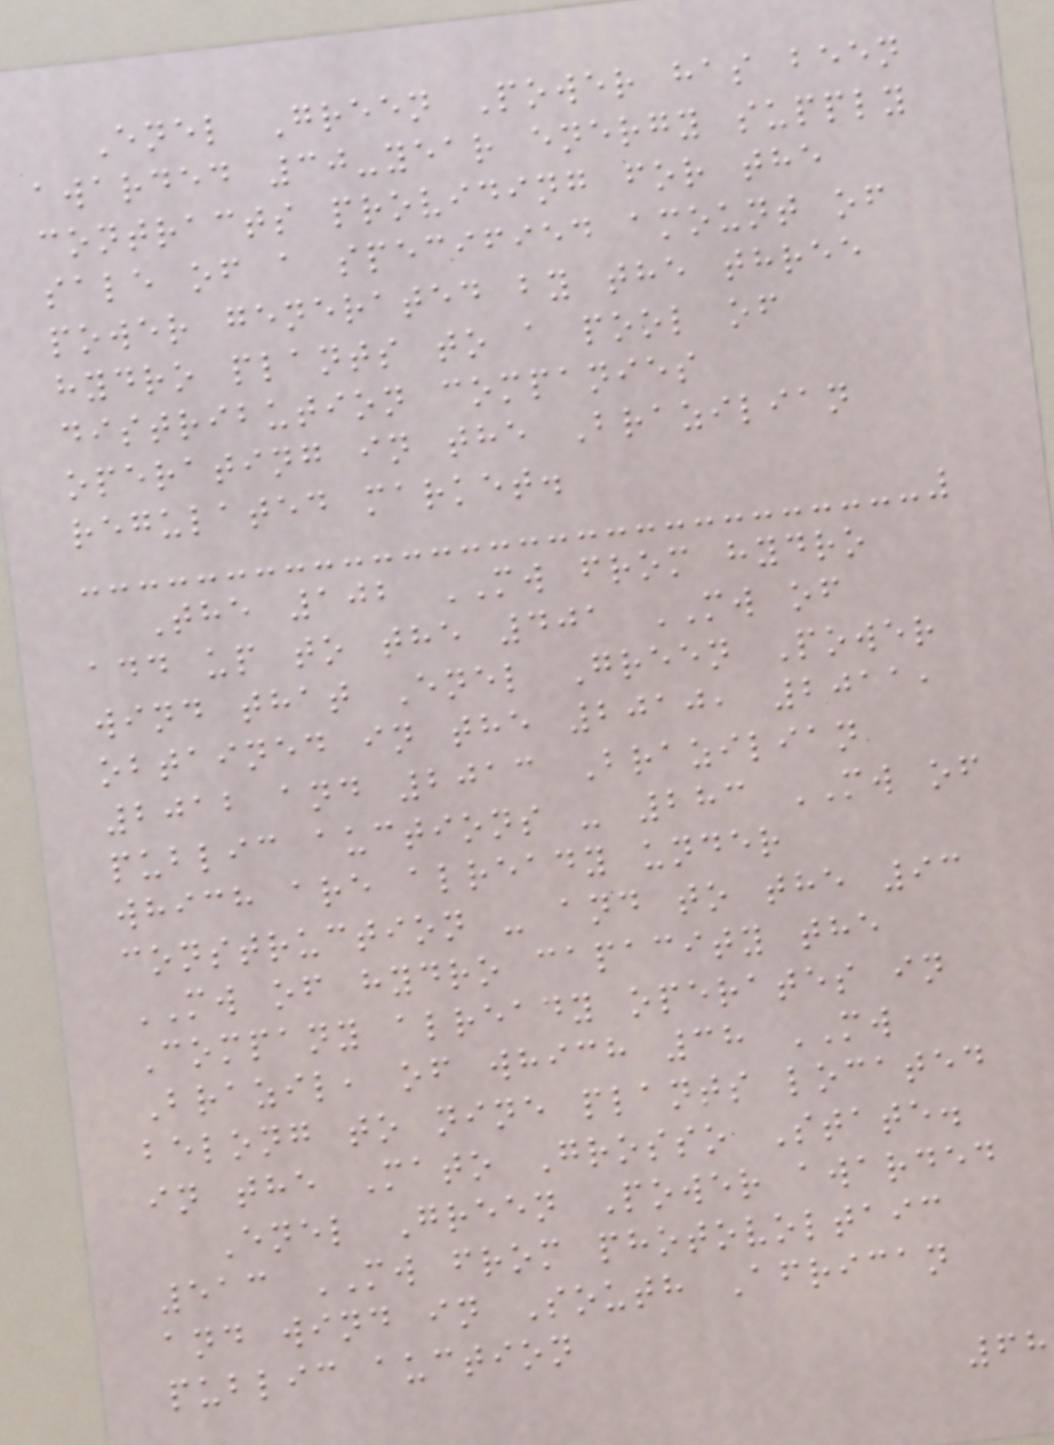Enel Green Power has been
awarded 30-year energy supply
contracts providing for the
sale of a specified amount of
power generated by the three
hydro plants to a pool of
distribution companies
operating in the Brazilian
regulated market.
The 102 MW from hydro
add up to the 401 MW of
wind that Enel Green Power
obtained in the 2010, 2011,
2012 and 2013 Brazilian
public auctions - 283 MW of
which are already under
construction - and to the 93
MW of hydro capacity the
Company already operates in
Brazil, of which 38 MW
belong to nine plants located
in the Mato Grosso State.
Enel Green Power awarded
513 MW from photovoltaic
and wind in South African
public auction
68
